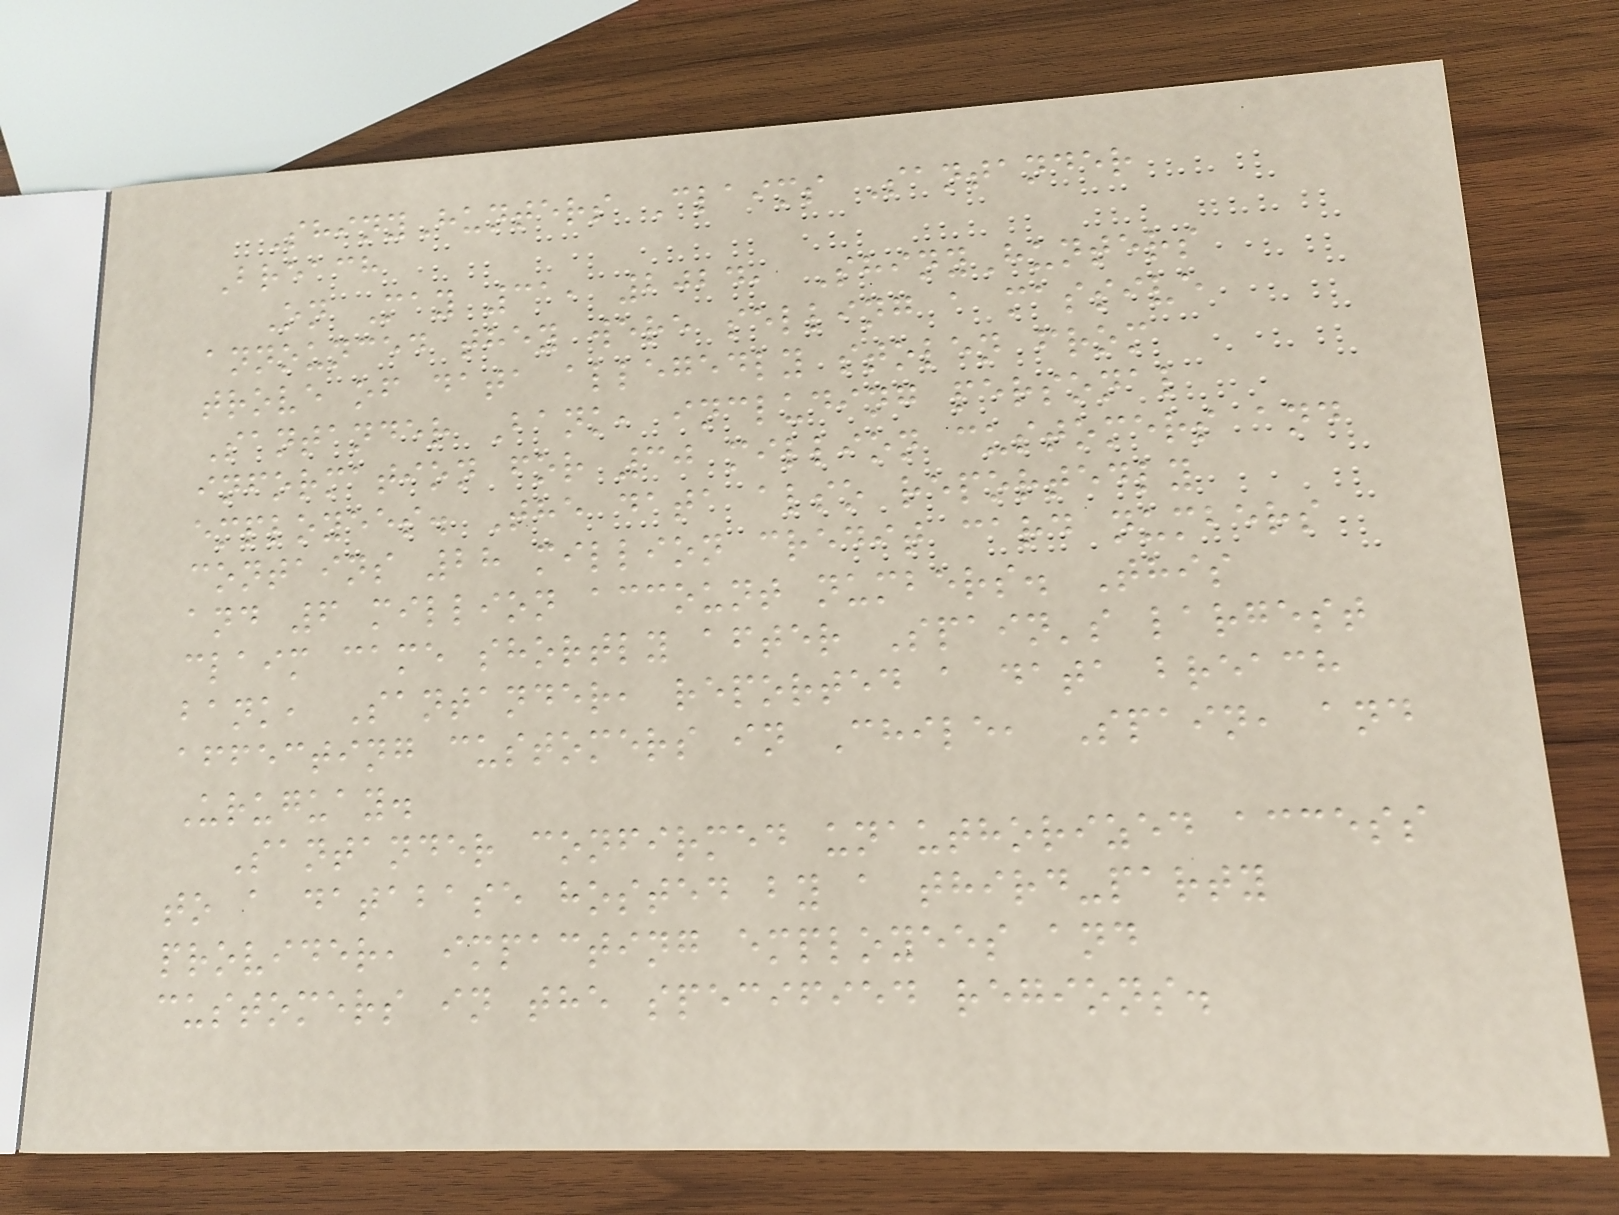ShinyHunters Claims Santander
Breach
On May 31, 2024, ShinyHunters
announced they were selling a massive
trove of data allegedly stolen from
Santander Bank, including personal
information for 30 million customers and
employees. The data also reportedly
contains 28 million credit card numbers
and 6 million account numbers. This
claim came shortly after Spain's largest
bank, Santander, reported a data breach
affecting customers in Chile, Spain, and
Uruguay.
Santander confirmed unauthorized access
to a database hosted by a third-party
provider, impacting employees and
customers in the specified regions.
